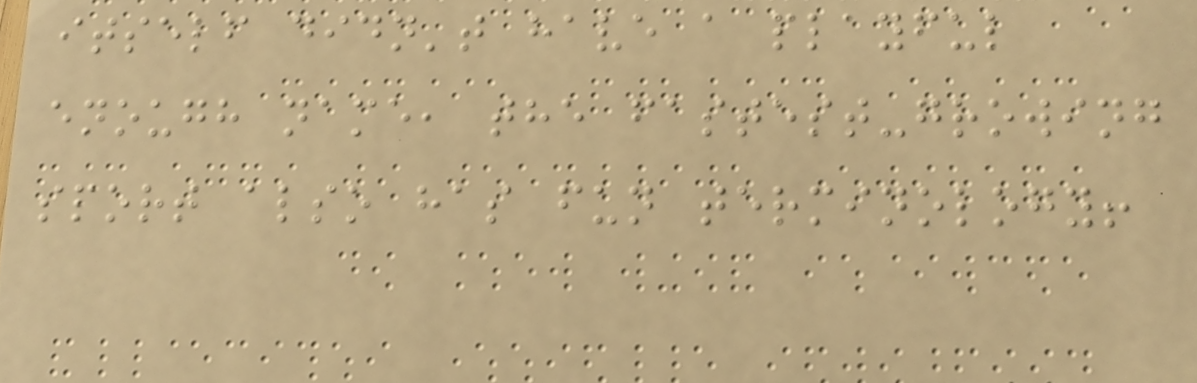itself didn't have a playful
enough name, the fastest-growing
sport also has fun terminology!
